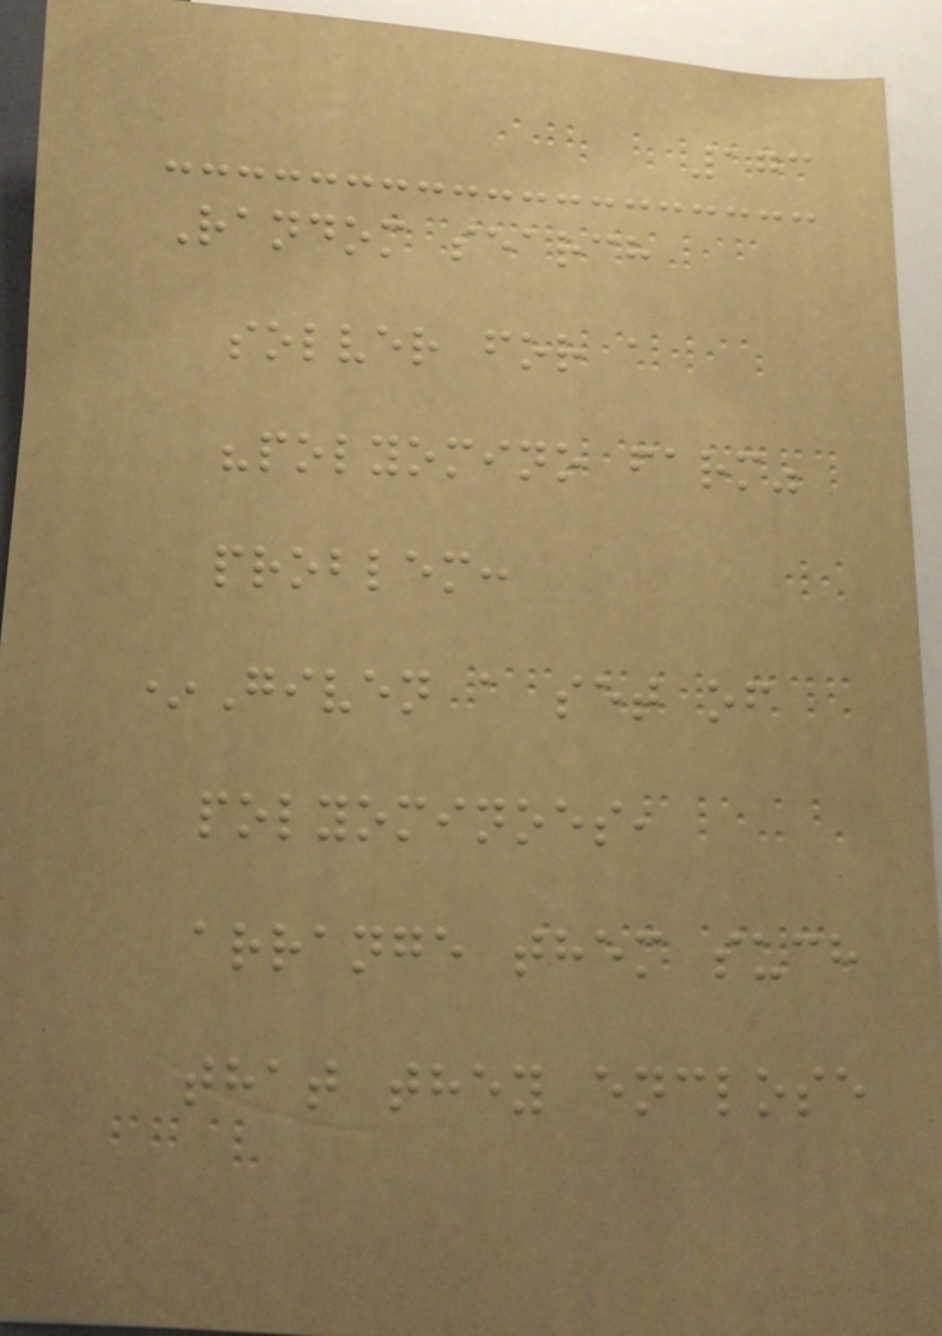173
Random search
solver for a
"polyomino farm"
problem:
*Given a set of
polyominoes,
arrange them such
that they enclose
